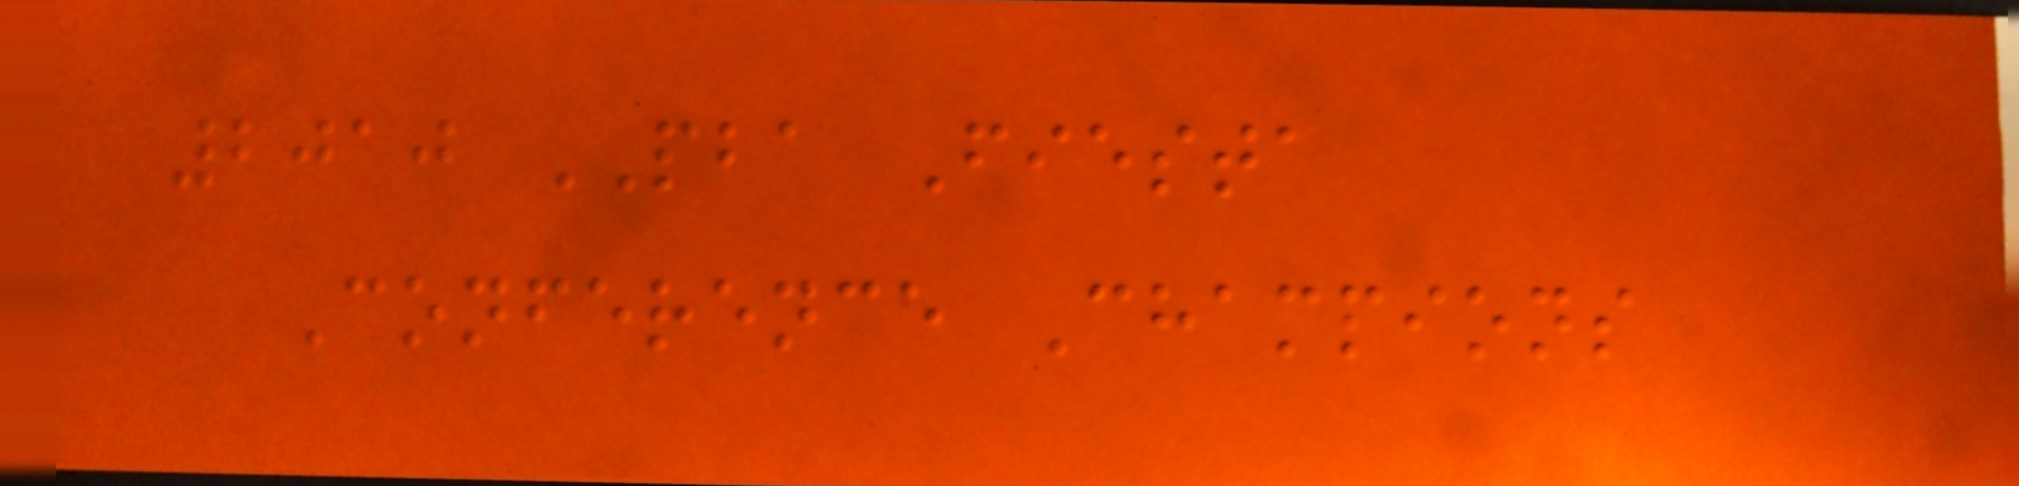2010 PBA Fiesta
Conference Champions
